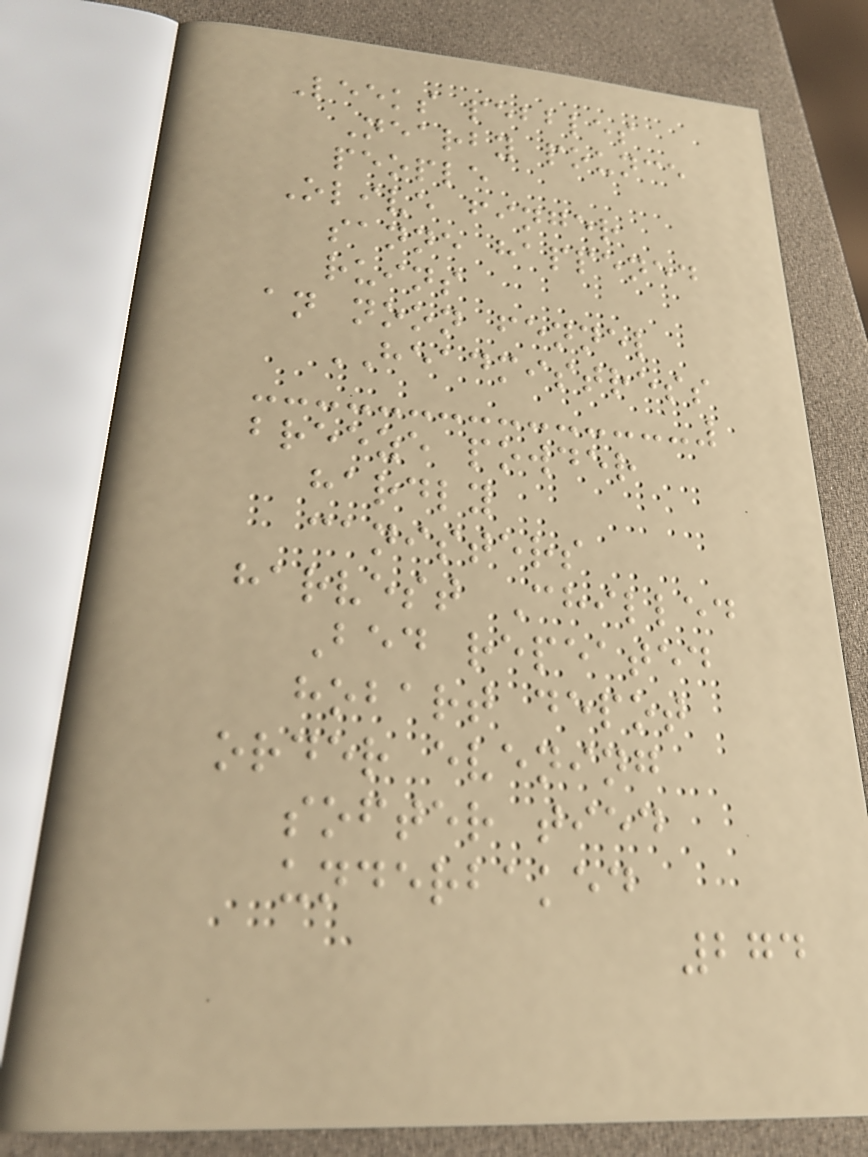Leeks pebbles
Nearby pounce
people
Olive finger
sanne happened
ruins
an noon fennel
HEADMISTRESS
breeze powder
hardly
canisters
harvest Chilled
Bed repeated
hobart depot
order evening
softer tied
underbaked
274
